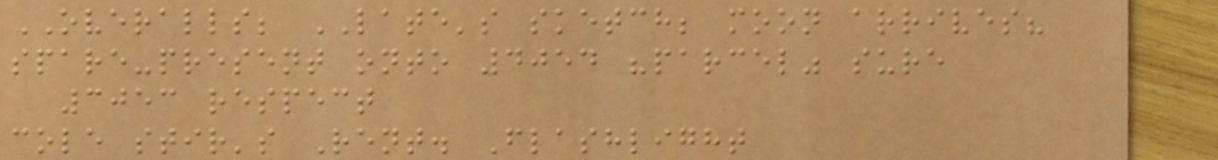OVERALLS; LATE's sketch; moon arrives?
spare-present onto 4054 "parcel" sure
3053 respect
cole stir's Rent. Flashlight
